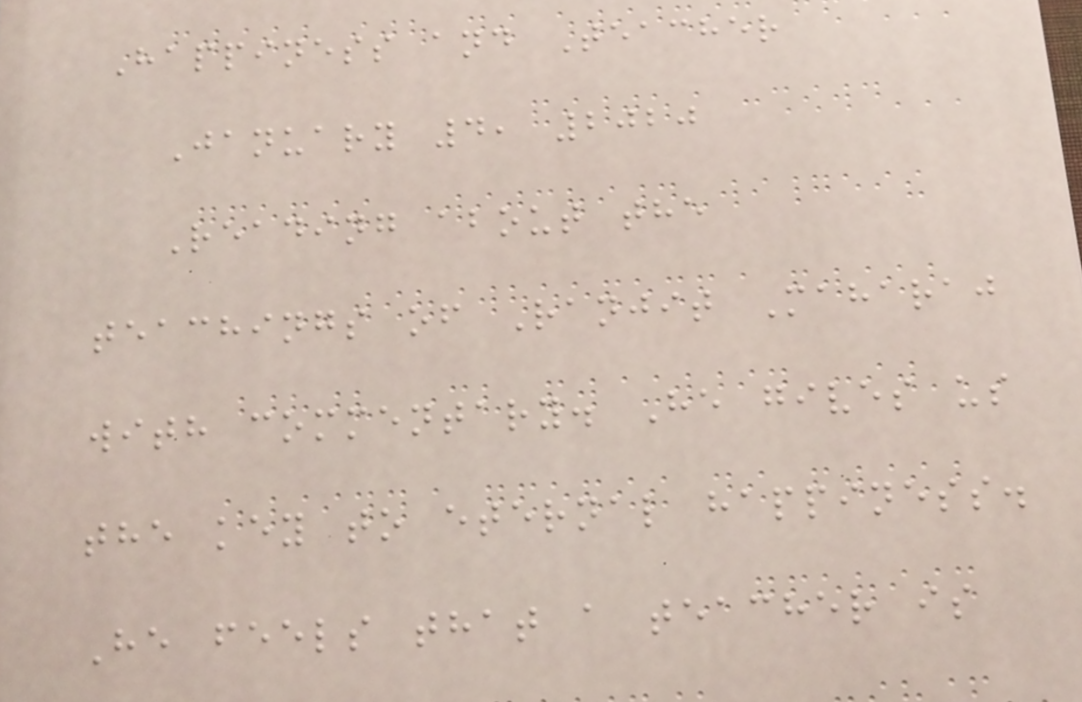Happiness and Teacher
January 4, 2020
Reading about the
teachings of Ranjit Maharaj
with commentary. He gives us
the key to eternal happiness.
He feels that a teacher is
